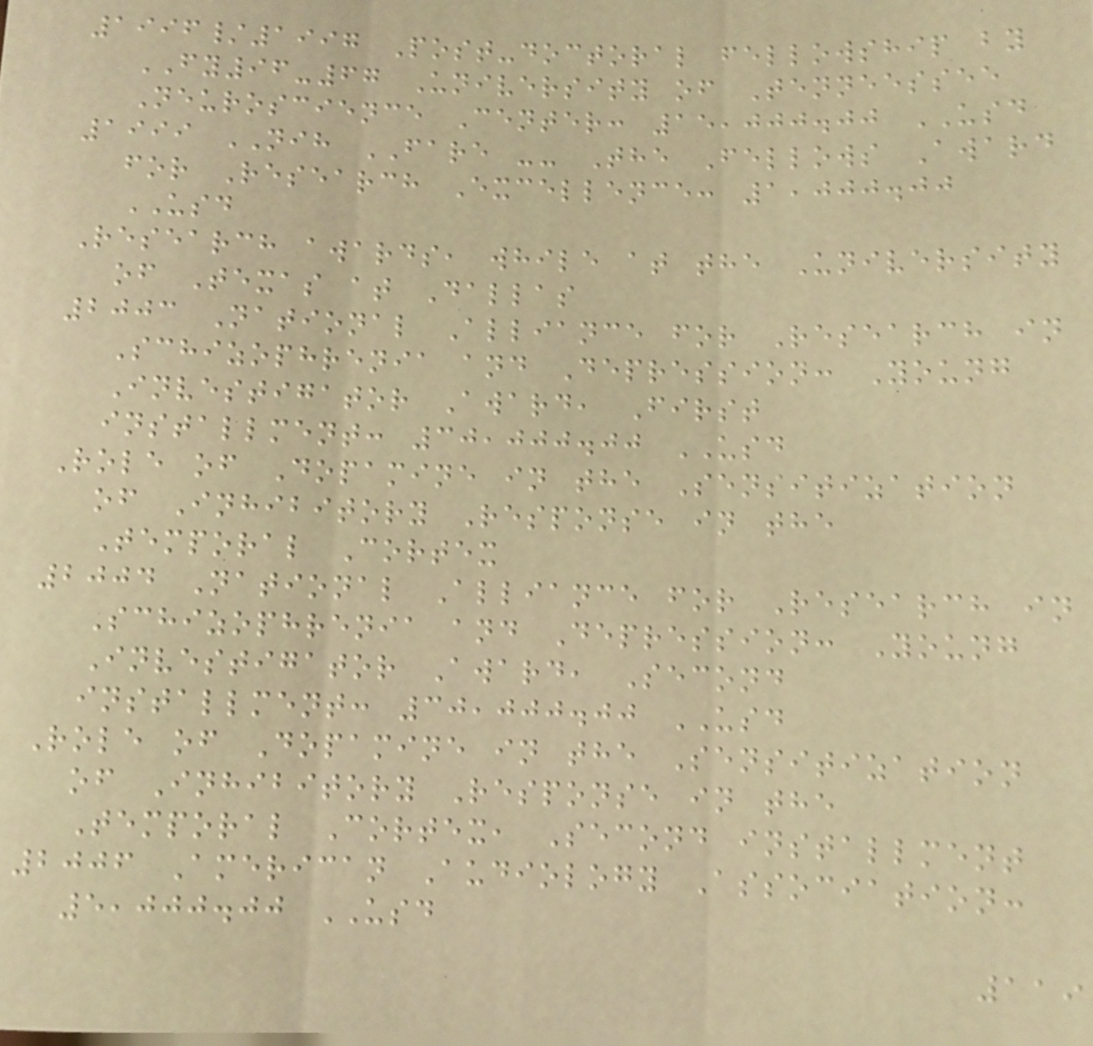1996/1997 Post-doctoral fellowship by
FY96-67 University of Tenneessee
Neuroscience Center: 15,000.00 USD
1999 NIH FARE -- The Fellows Award
for Research Excellence: 1,000.00
USD
Research awards, while at the University
of Texas at Dallas
2003 National Alliance for Research in
Schizophrenia and Depression: Young
Investigator Award, First
installment: 30,000.00 USD
Role of Dopamine in the Sensitization
of Inhibitory Response in the
Temporal Cortex
2004 National Alliance for Research in
Schizophrenia and Depression: Young
Investigator Award, Second
installment: 30,000.00 USD
Role of Dopamine in the Sensitization
of Inhibitory Response in the
Temporal Cortex, Second installment
2006 American Audiology Association:
5,000.00 USD
119
